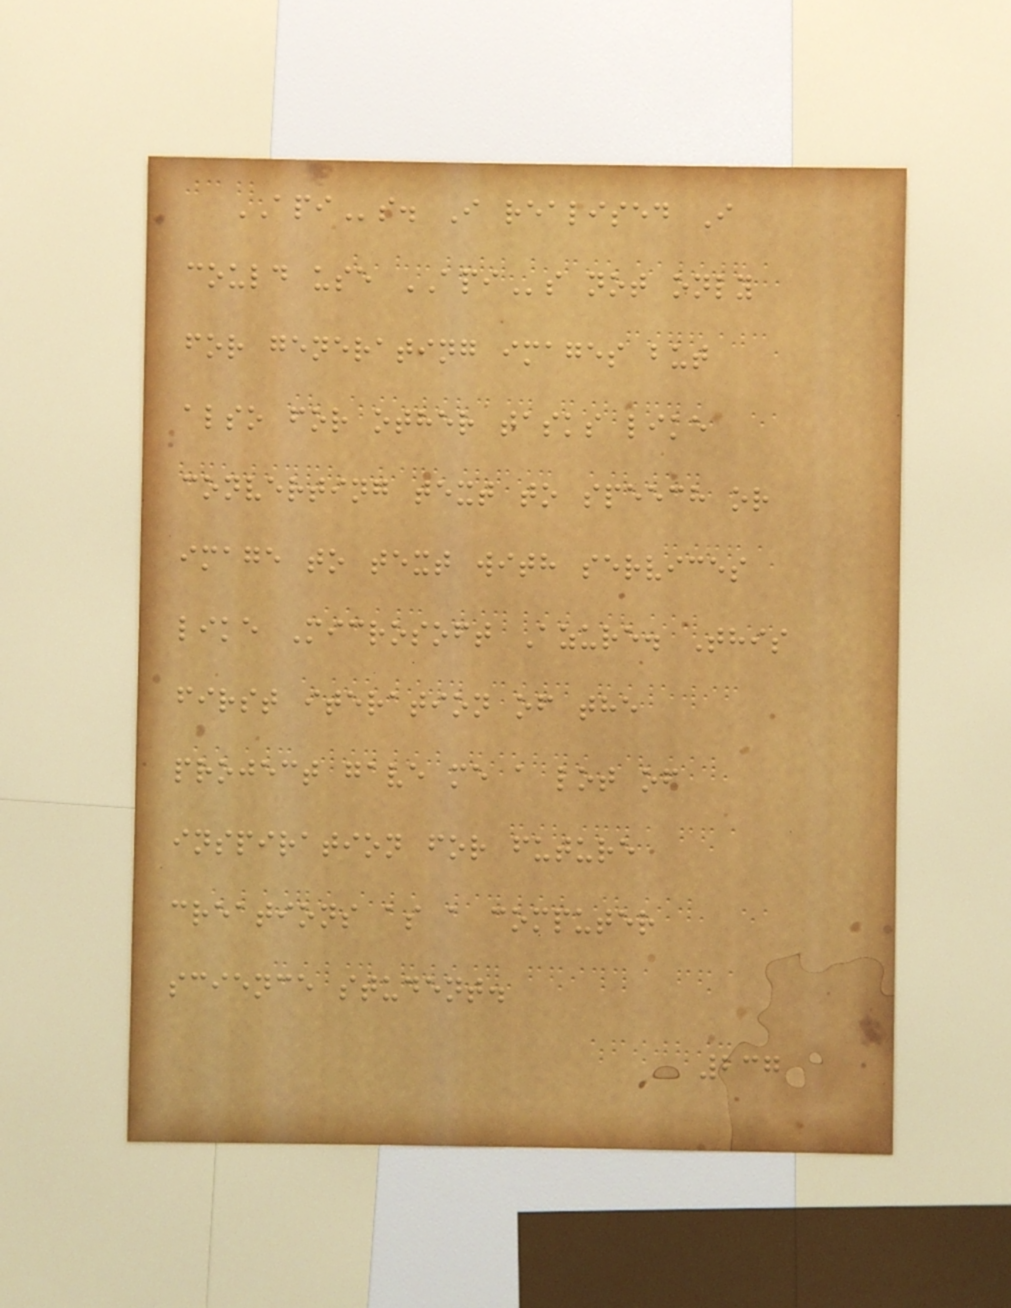APIs. I realised I
could use APIs not only
for generating images but
also for other tasks like
converting text to speech or
image to text with services
like Microsoft Azure. This
first iteration of the
project gave me a lot of
inspiration for future
creations as a computer
science student.
237
